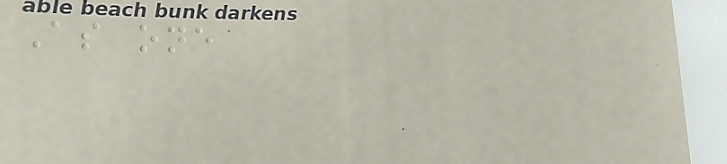As one
